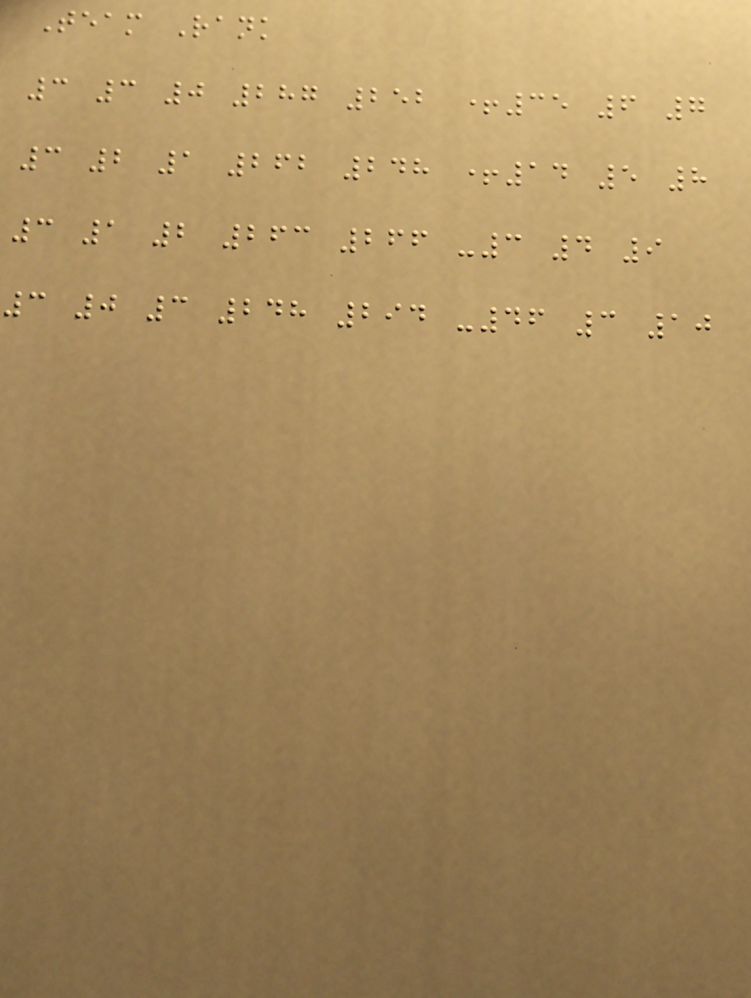Team Rank
3 3 0 287 252 +35 6 7
3 2 1 262 248 +14 5 8
3 1 2 263 266 -3 4 9
3 0 3 248 294 -46 3 10
